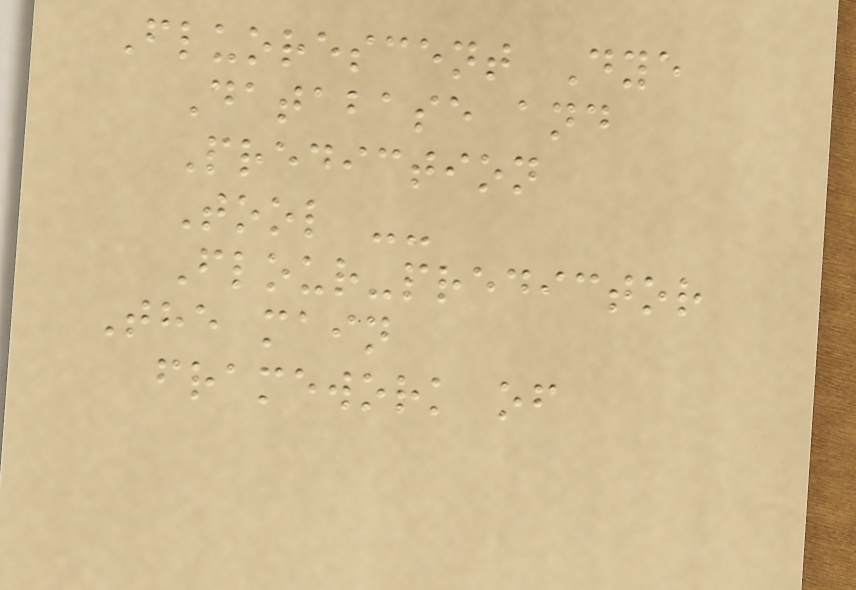Fluorescent Dye
Database and
Prediction
Tool --
Flour-predictor
The main
framework of
